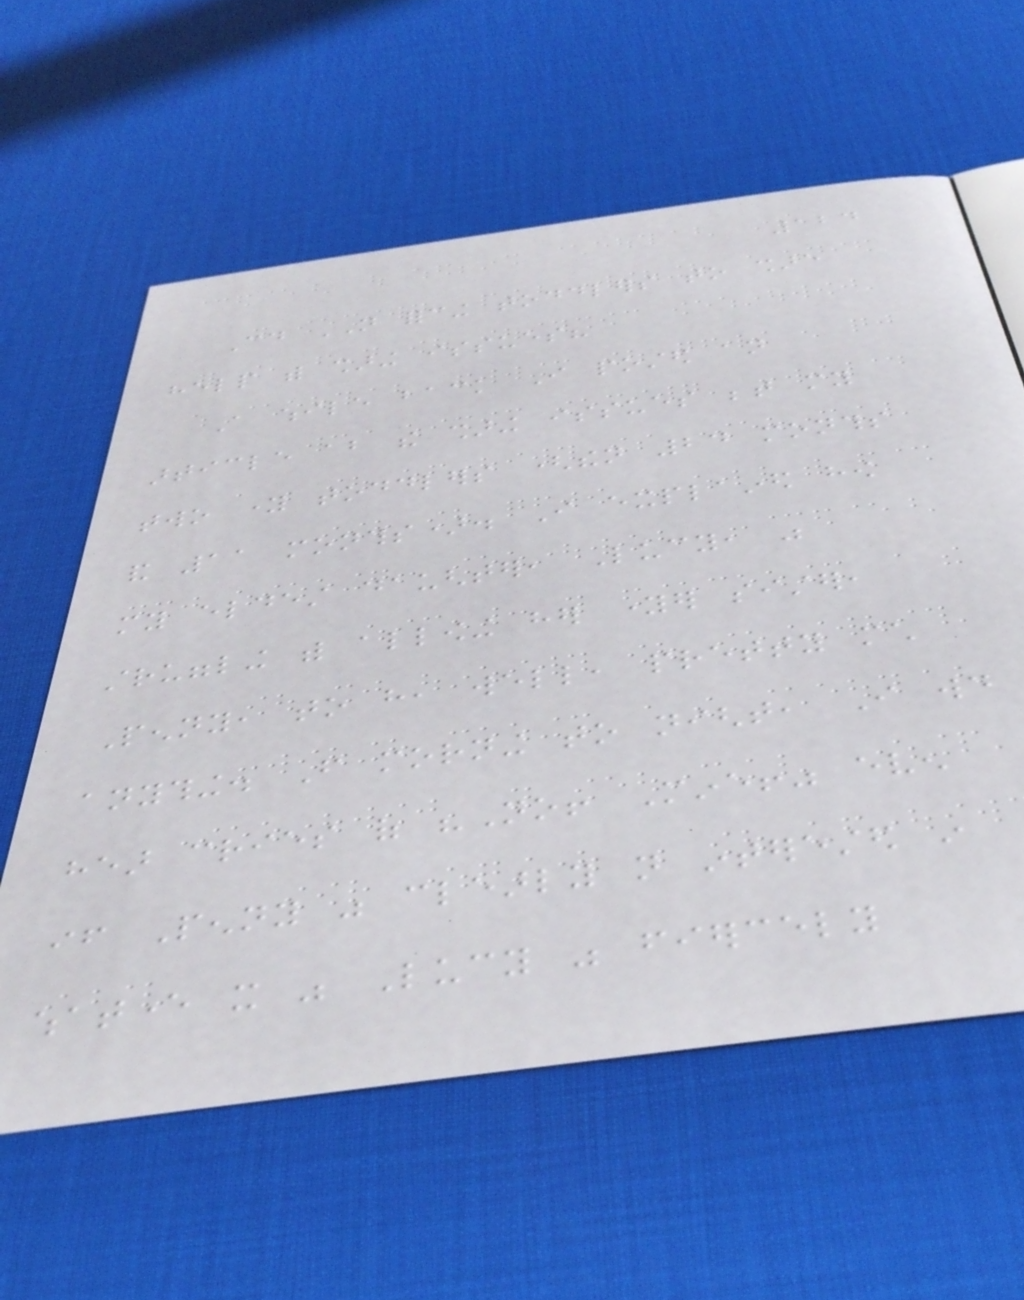124
Could NOT forcing toddlers to share
help with sharing issues?
A while back I posted an
article about the sharing issues between my
two young toddlers (then 24 months
and 11 months). I explained how
my eldest daughter, Lucy, was
struggling with allowing her younger sister,
Penny, to have, well, pretty much
anything. From morning to night, I would
hear cries of "No! Mine!" even
if Penny was clearly not interested in
whatever it was Lucy was fiercely
